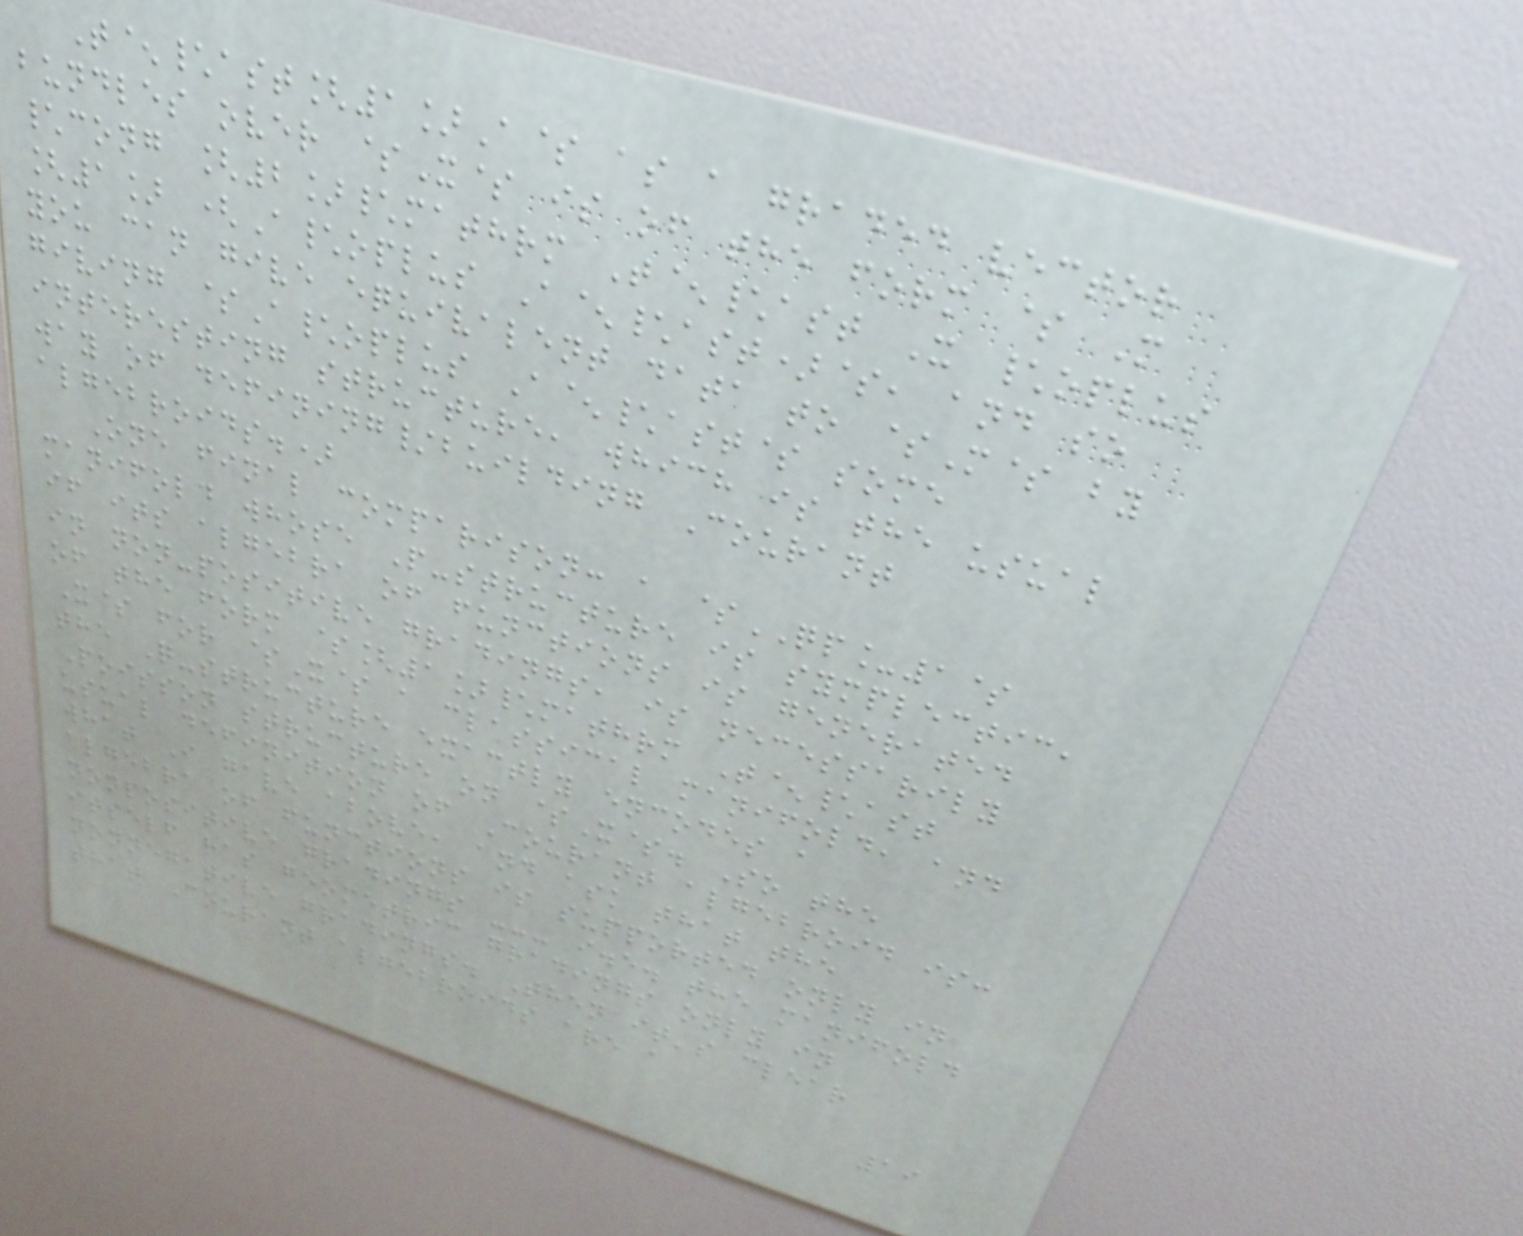T^\ast[1]A$ as a graded vector
bundles over $X$ is of the form $ M
\cong [2]\mathrm T^\ast X \oplus
[1] (A\oplus A^\ast)$, and so
you can give equivalent data to $M$ by
giving $A\oplus A^\ast$ some
interesting structure, which is the usual
way of defining/building Courant
algebroids.)
One final comparison: a $QP_1$
manifold whose P-structure is symplectic,
if its algebra of functions is generated
in non-positive gradings, is necessarily
of the form $[1]\mathrm T^\ast
X$ for $X$ a classical manifold, and
the Q-structure exactly encodes a
Poisson structure on $X$. So the
usual definition of Courant algebroid is:
what I gave above, and ask that the
algebra of functions is supported only in
nonpositive gradings --- i.e. the manifold
itself has geometric gradings only in
nonnegative gradings. Then it's clear
that Courant algebroids are a
19
